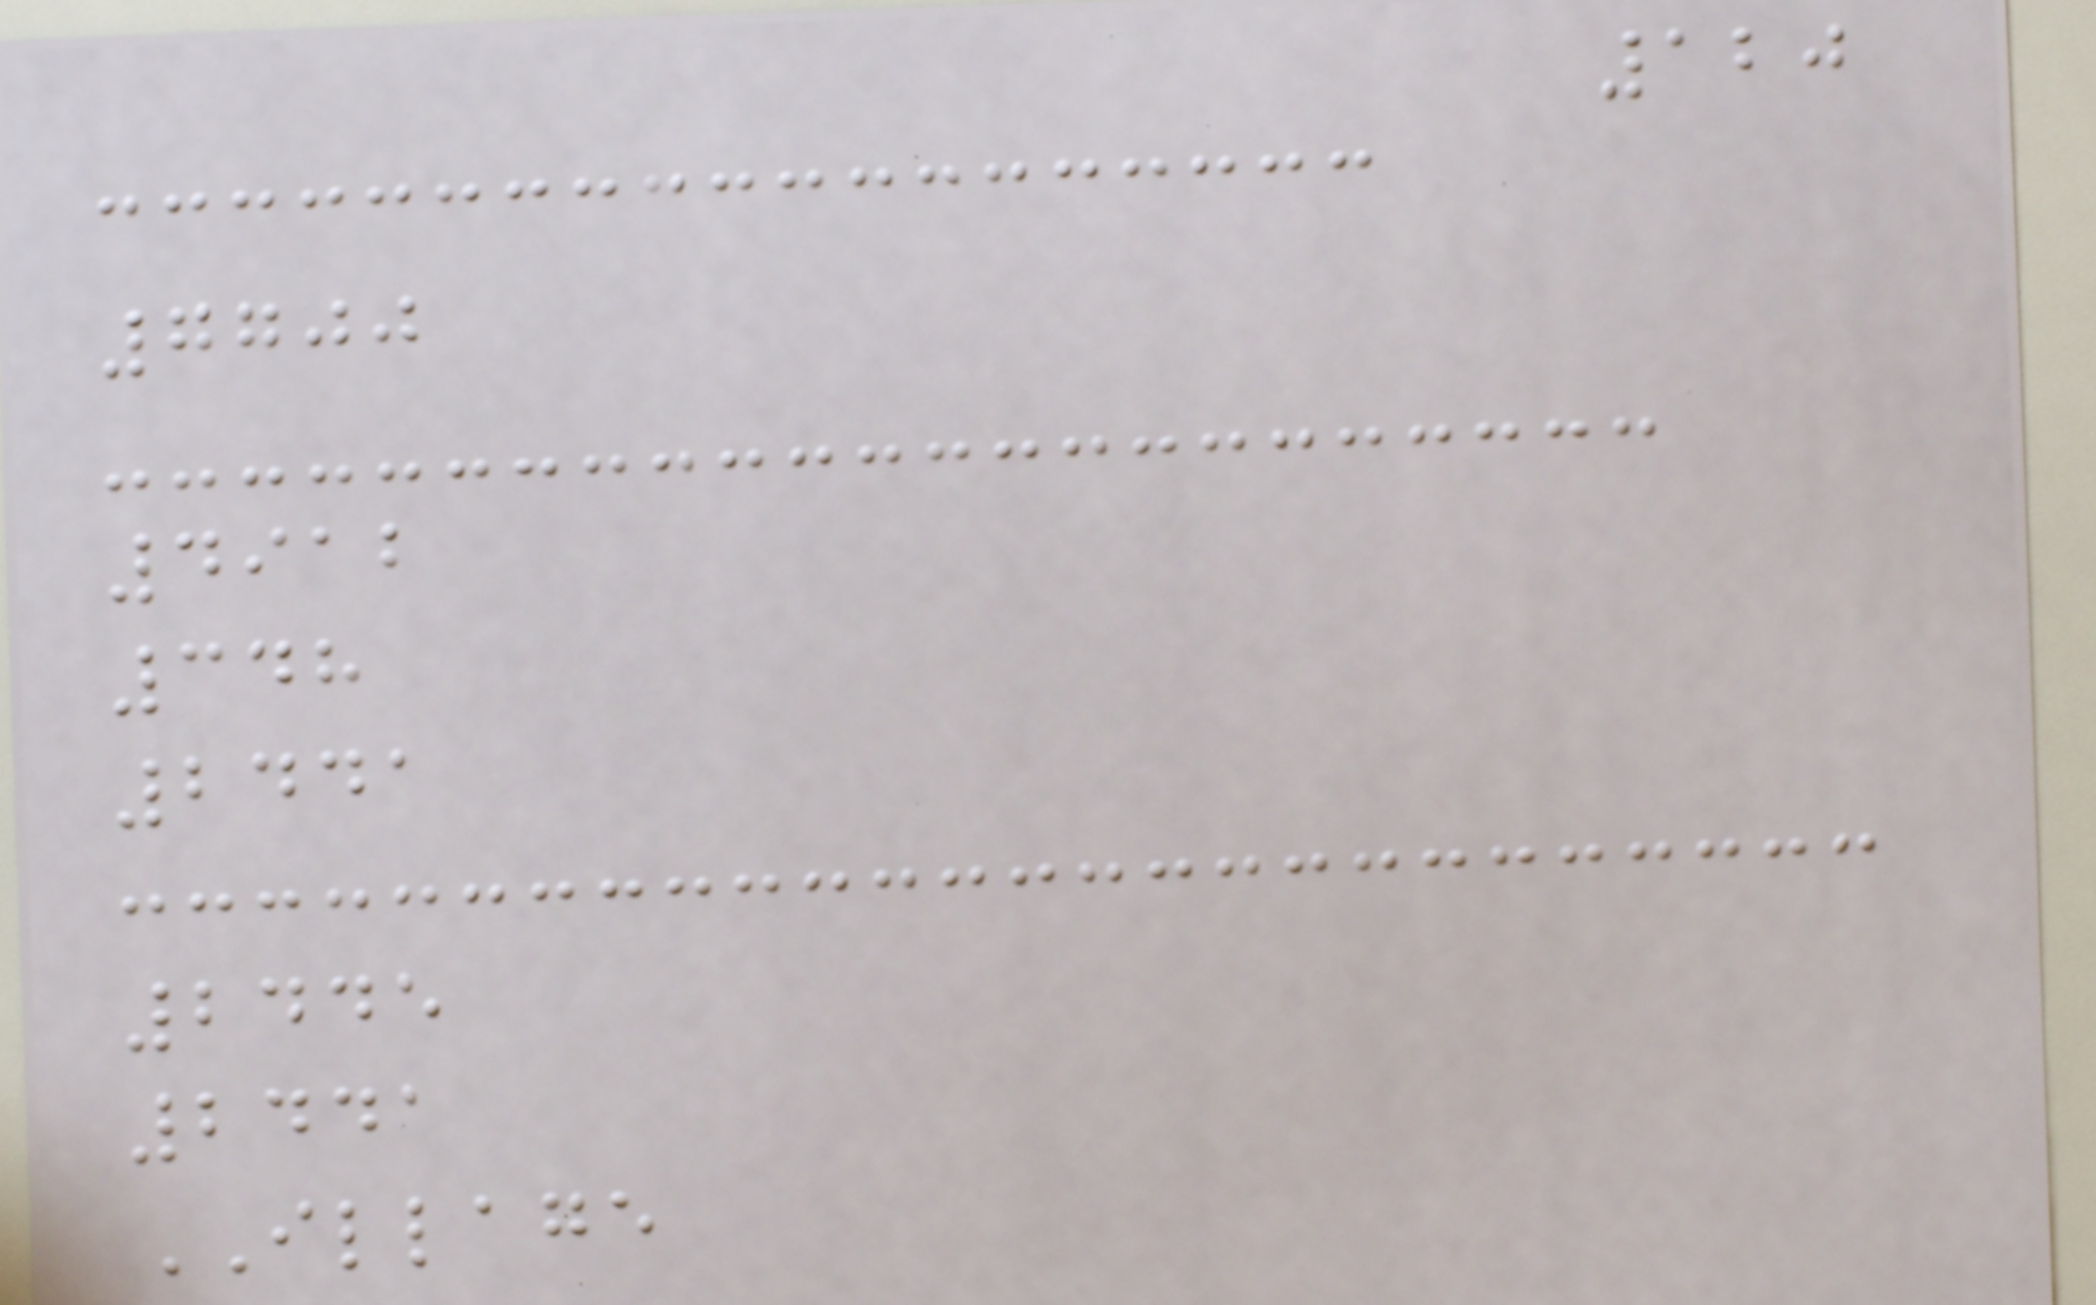120
7700
4912
348
2441
2445
2441
ILLAGE
